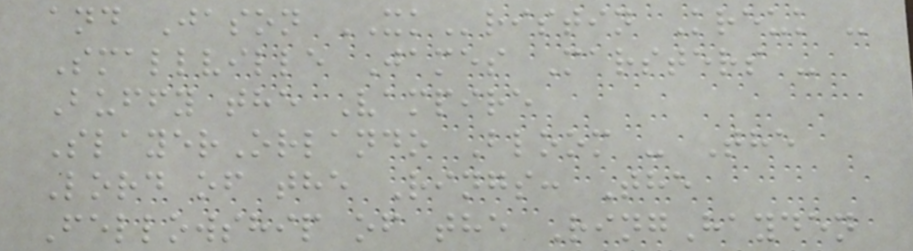and Jason XKristin Kreuk -
Smallville James Marsters -
Buffy the Vampire
SlayerOrlando Bloom - The
Lord of the Rings: The
Fellowship of the RingHayden
